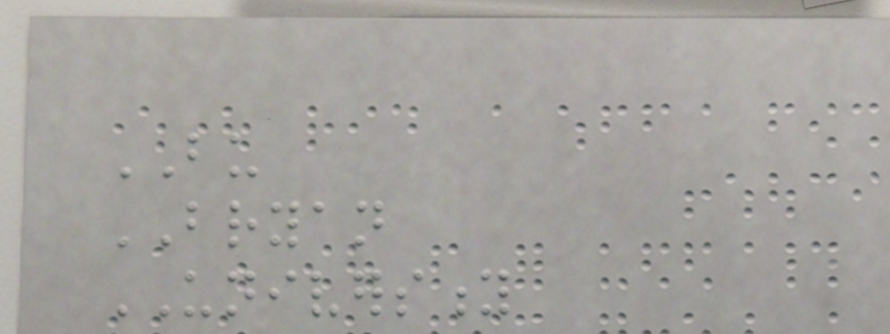BU
BRYAN
UNIVERSITY
